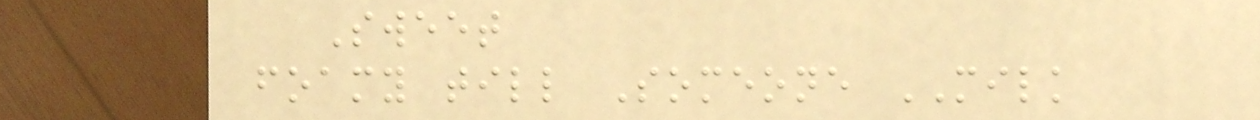Sweet
foamy till Someone MILK
